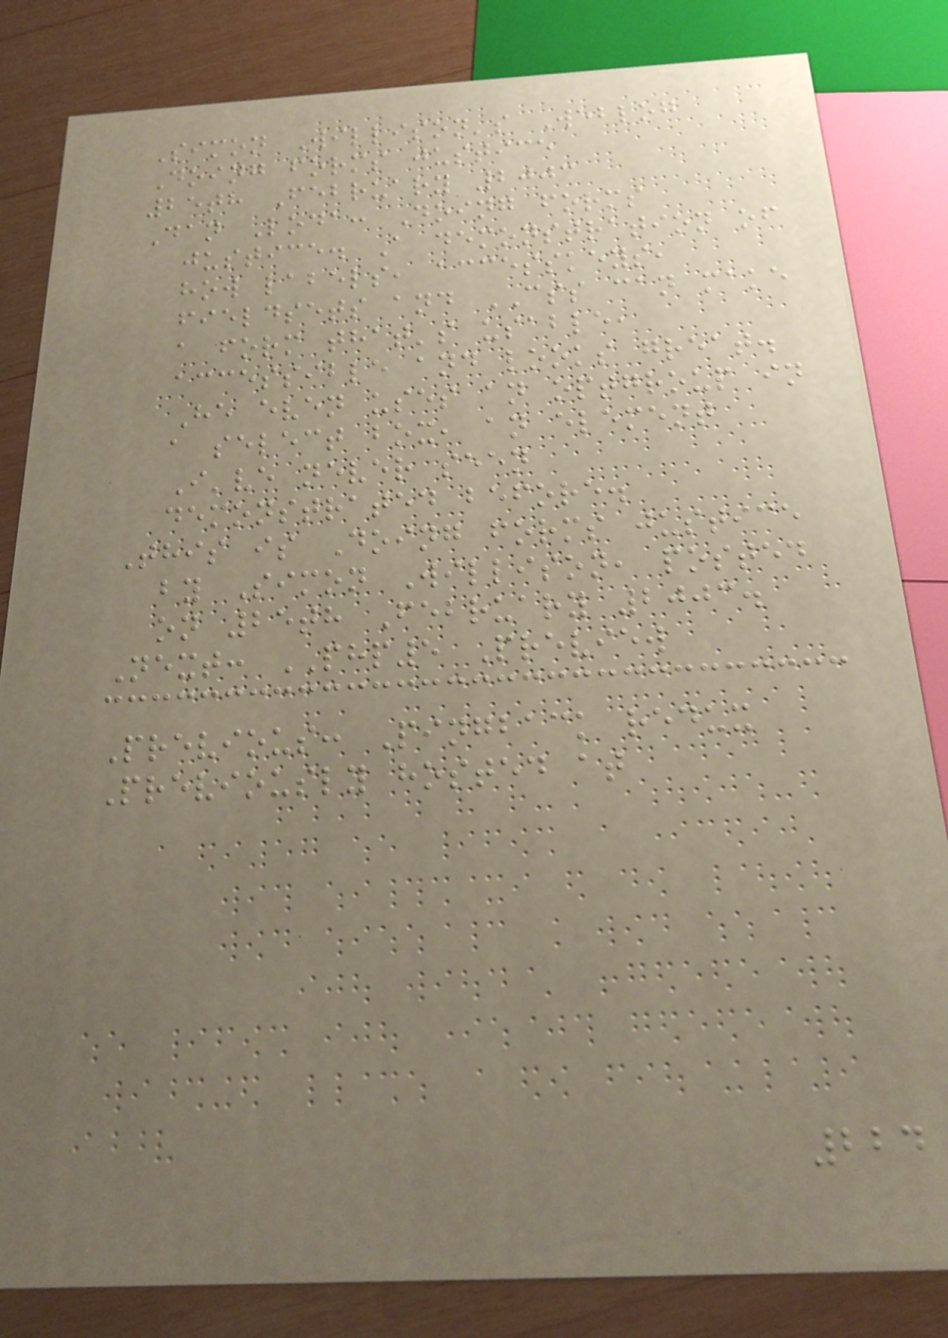Simon Willison's Weblog
Doing forms justice
25th February 2003
Dan Loda: Doing forms
justice. A demonstration of
how labels, accesskeys,
fieldsets and CSS can make
a form that's usable,
accessible and looks great.
He even uses an optgroup in
a select box, an element
I've never seen
demonstrated before.
This is Doing forms justice
by Simon Willison, posted
on 25th February 2003.
Next: PHP5 Preview
Previous: Pingback redux
Previously hosted at
224
